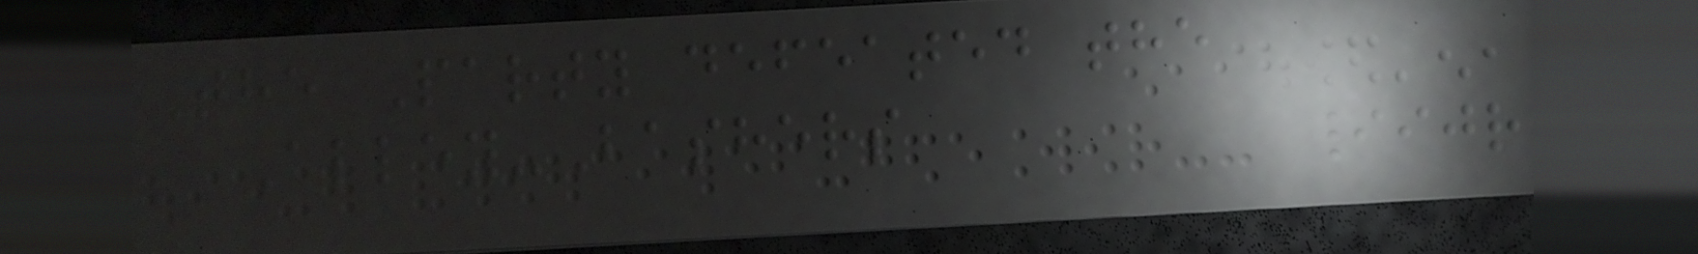The Party defeated the
Alley-Bashers
